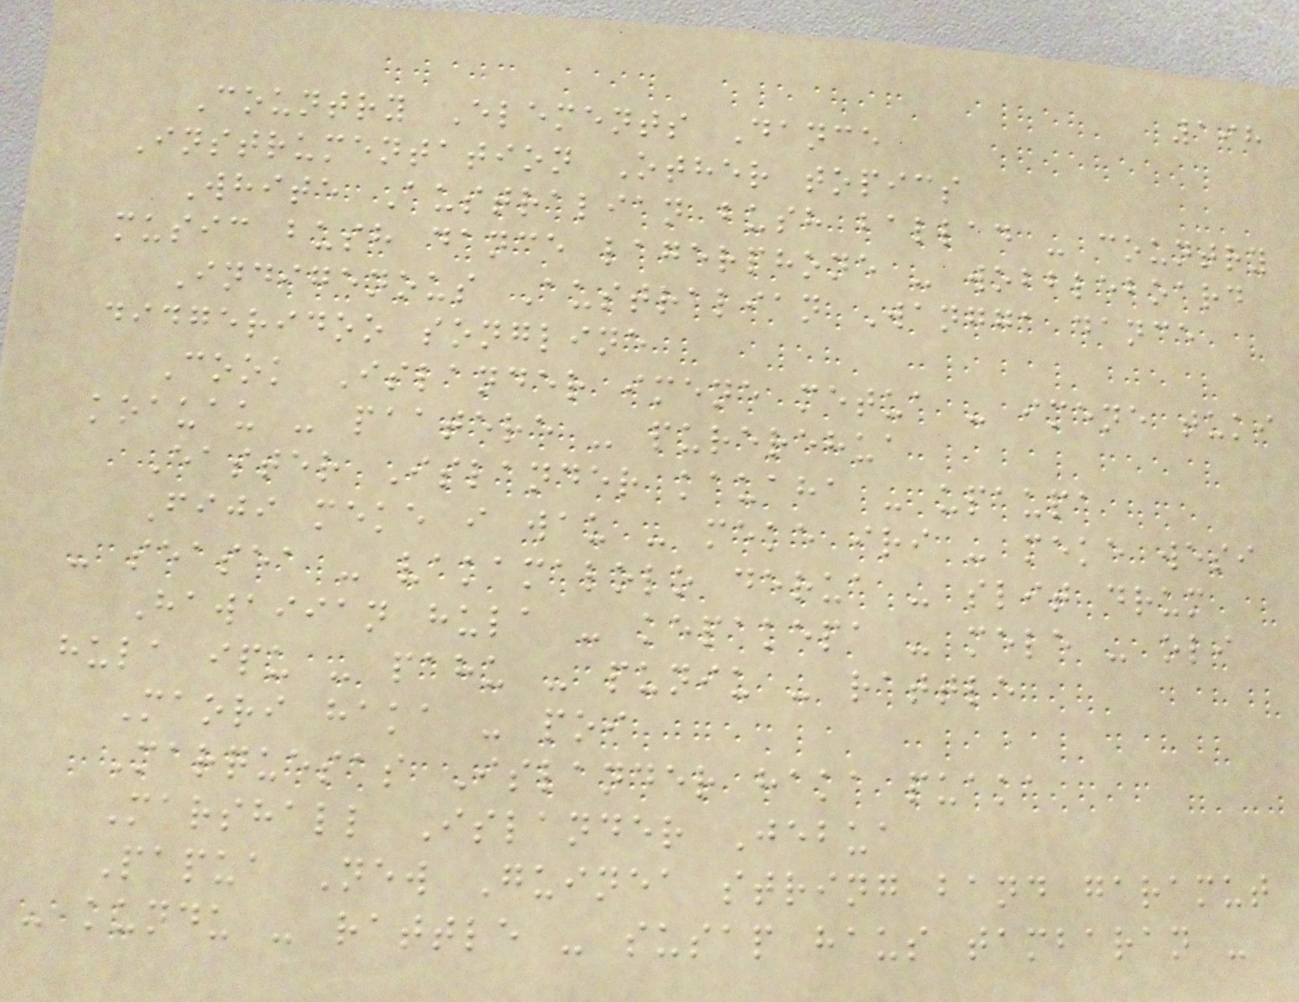198
Country Elements Dance
Instrumentation Other topics
White Australian bush ballad - country
music bush dance lagerphone - wobbleboard
Indigenous Australian Wangga dance
didgeridoo songline
Cook Islander imene metua - imene tuki
koauau - paatere - purerehua
Easter Islander kauaha - upaupa
Fiji meke i wau - meke iri - meke wesi
- seasea - vakamalolo derua - slit drum
Hawaiian hula - kepakepa - mele - oli
hula ipu - pahu - puniu - rattle
Maori haka - poi
Marquesas Islander haka puaka
Marshall Islander Jebua
Papua New Guinea string band garamut
- kundu - rattle - susap haus tambaran -
